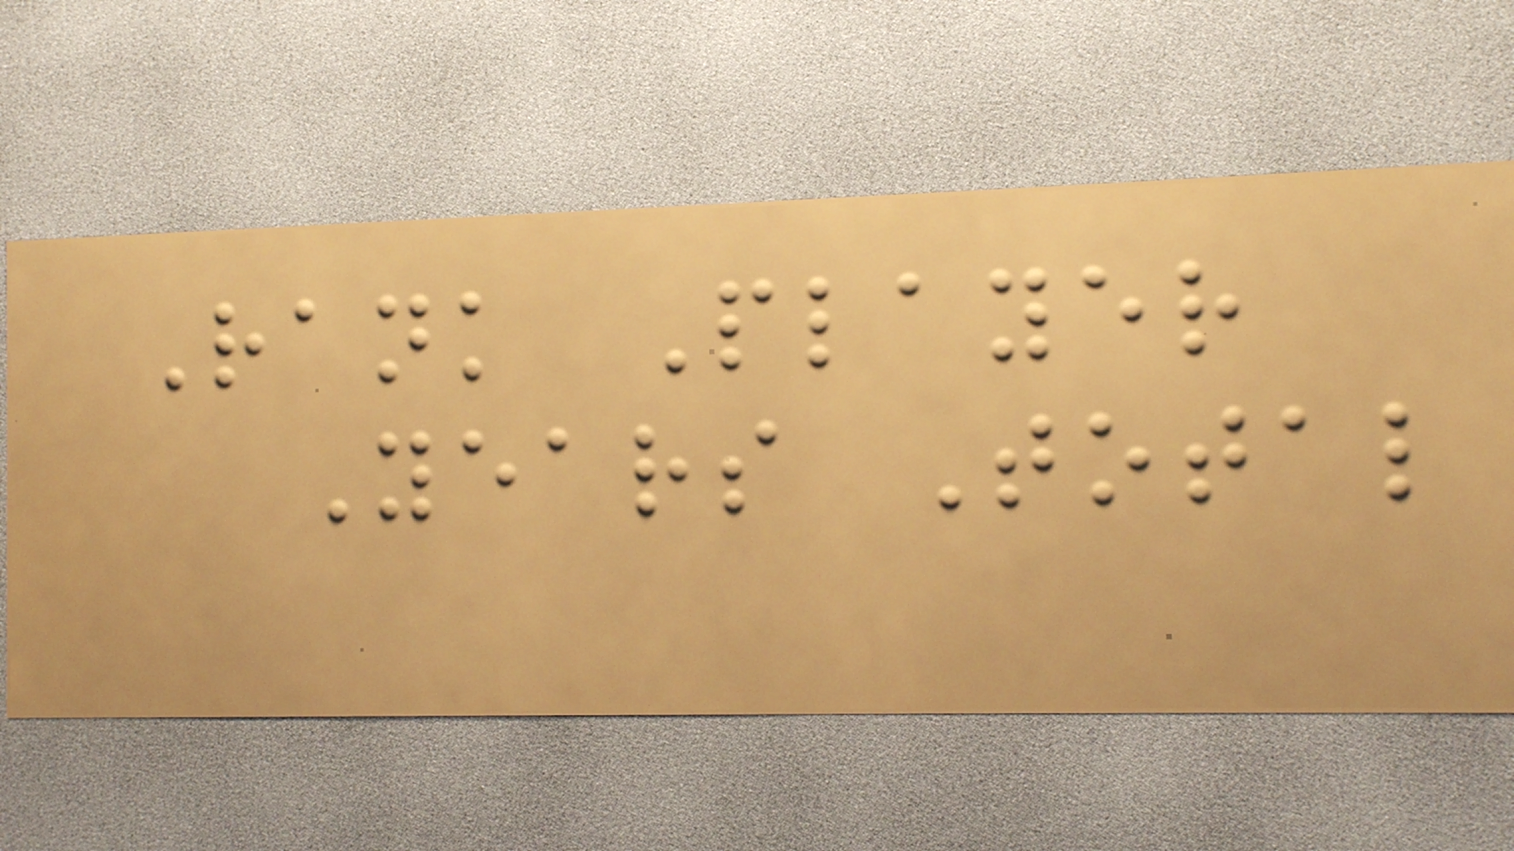Rank Player
Years Total
